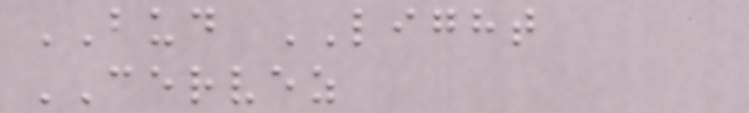BUD LIGHT
CERVEZ
